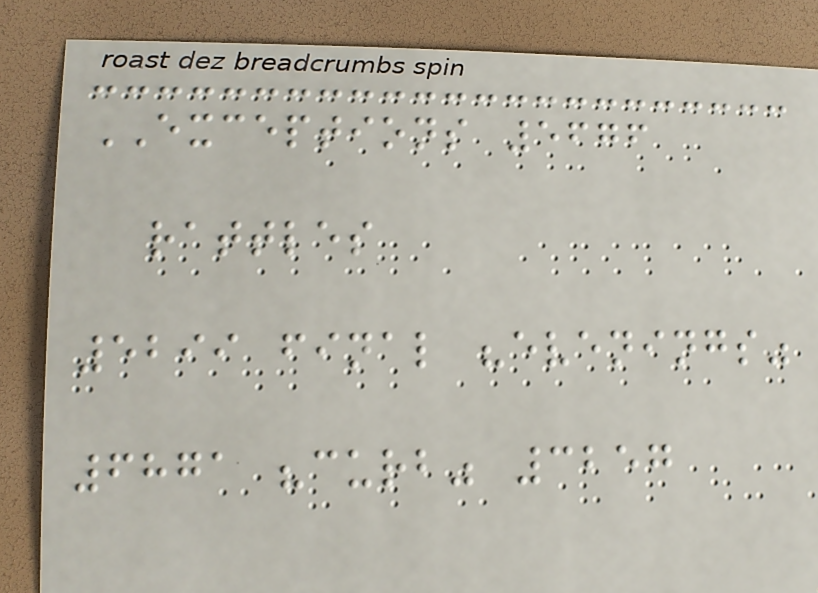EXCEPTIONS 5676
rattles
5299 final "evenings"
6871 "curb" 3257
